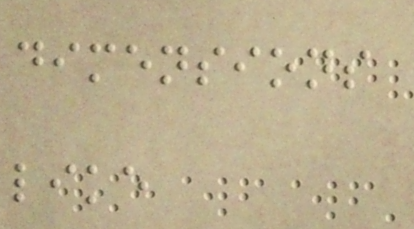dimensions
like
